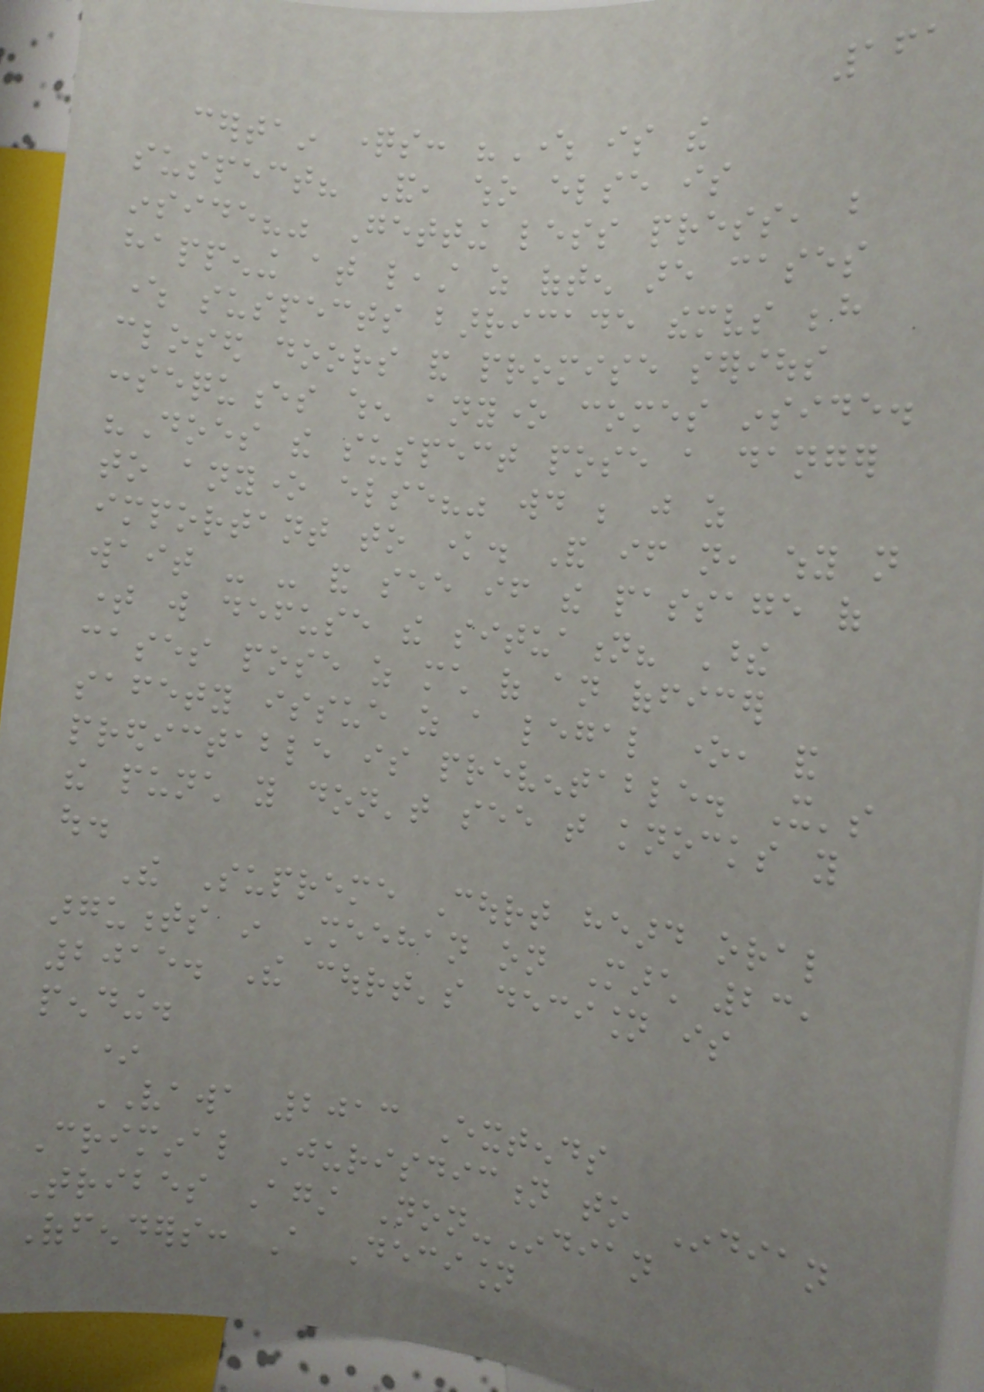161
certain questions: "Where is the
suspect? And, who else is
inside?" Getting less press, but
happening at least as often are cases
where suspects barricade themselves behind
closed doors and promise serious
consequences when anyone comes inside.
"Does the suspect pose a danger
to anyone else?" would be just as
important to know. And if not, why not
wait - - and see if the passage of
time will defuse the situation? These
cases pose as much of an officer
safety issue as a legal one, and
predictable is preventable. It's
the punch you don't see that knocks you
out.
The Supreme Court heard oral
arguments in Sheehan on March 23,
2015. The court's decision is
pending.
*
VAWA 2013 Extends
Criminal Jurisdiction to Indian
Tribes Against Non-Indian
Offenders: A Decision
